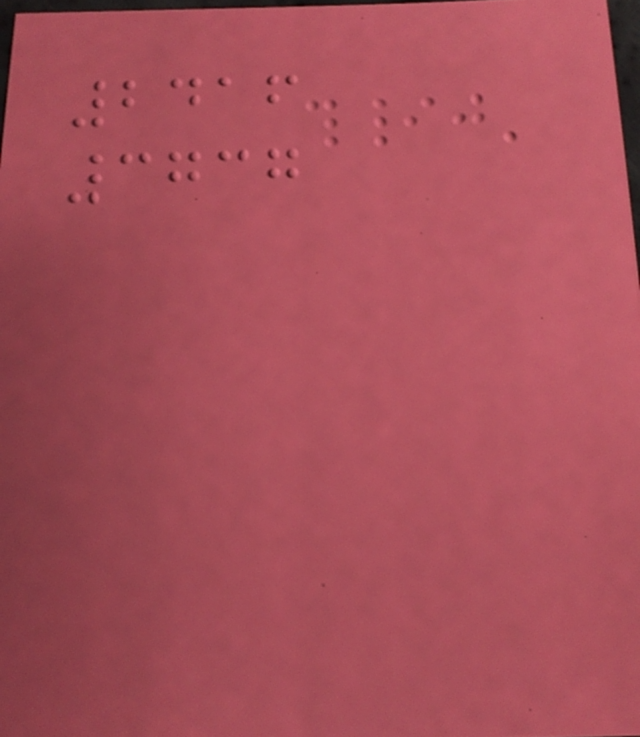2416
3737
